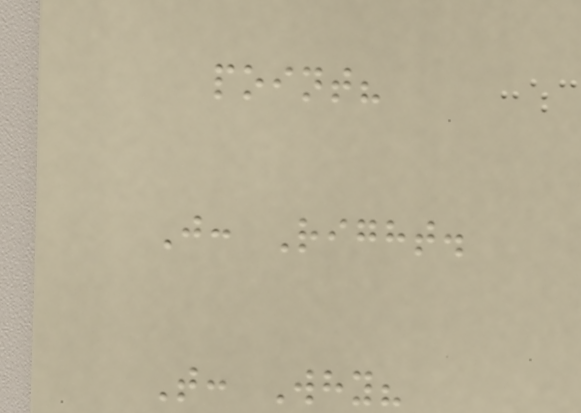point?
J: Right.
T: Why?
